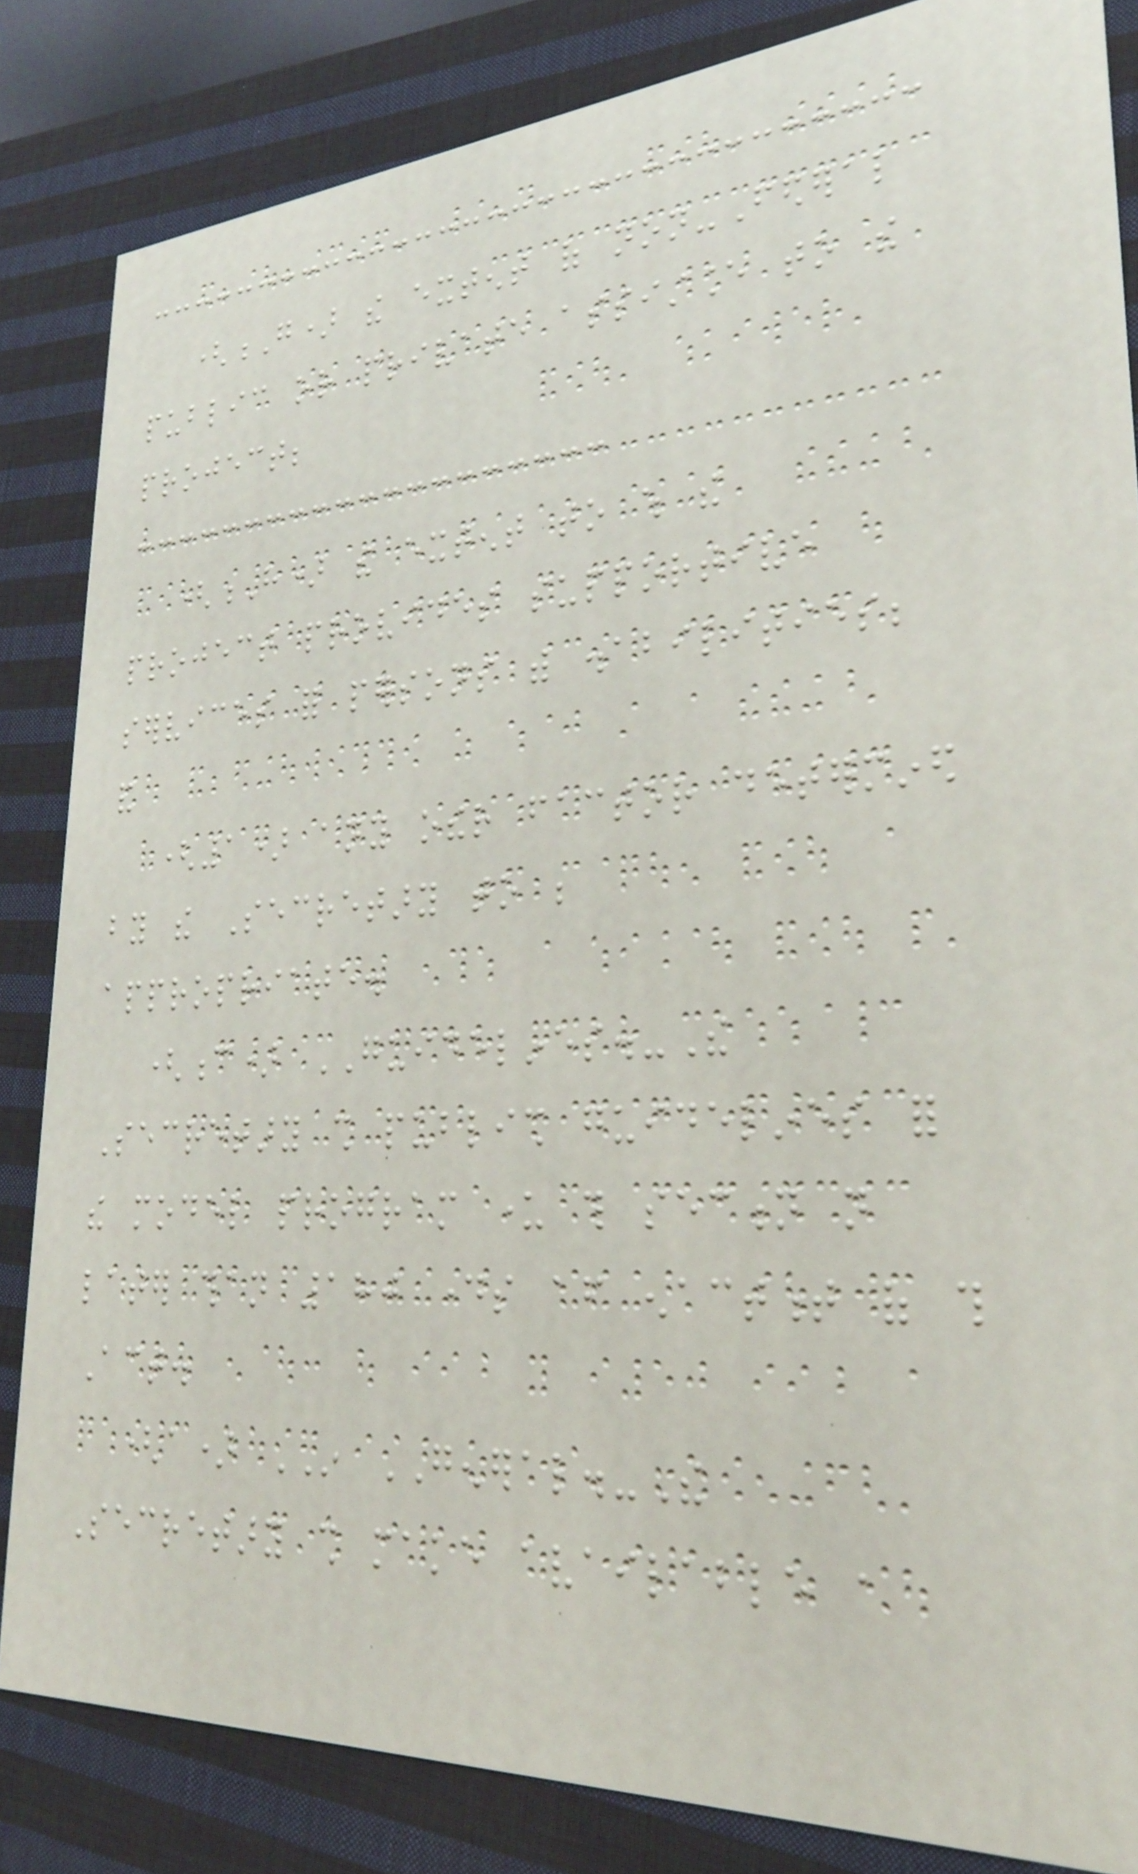(G) the extent of non-Federal
public or private assistance to the
project;
(H) the extent to which the
project provides supportive
services for persons with disabilities;
and
(1) any other factor determined
by the Secretary to be
appropriate.
(c) GUIDELINES.-The
Secretary shall publish guidelines for
the model program under this section not
later than 180 days after enactment of this
Act.
(a) IN GENERAL.-The
Secretary shall make available a
